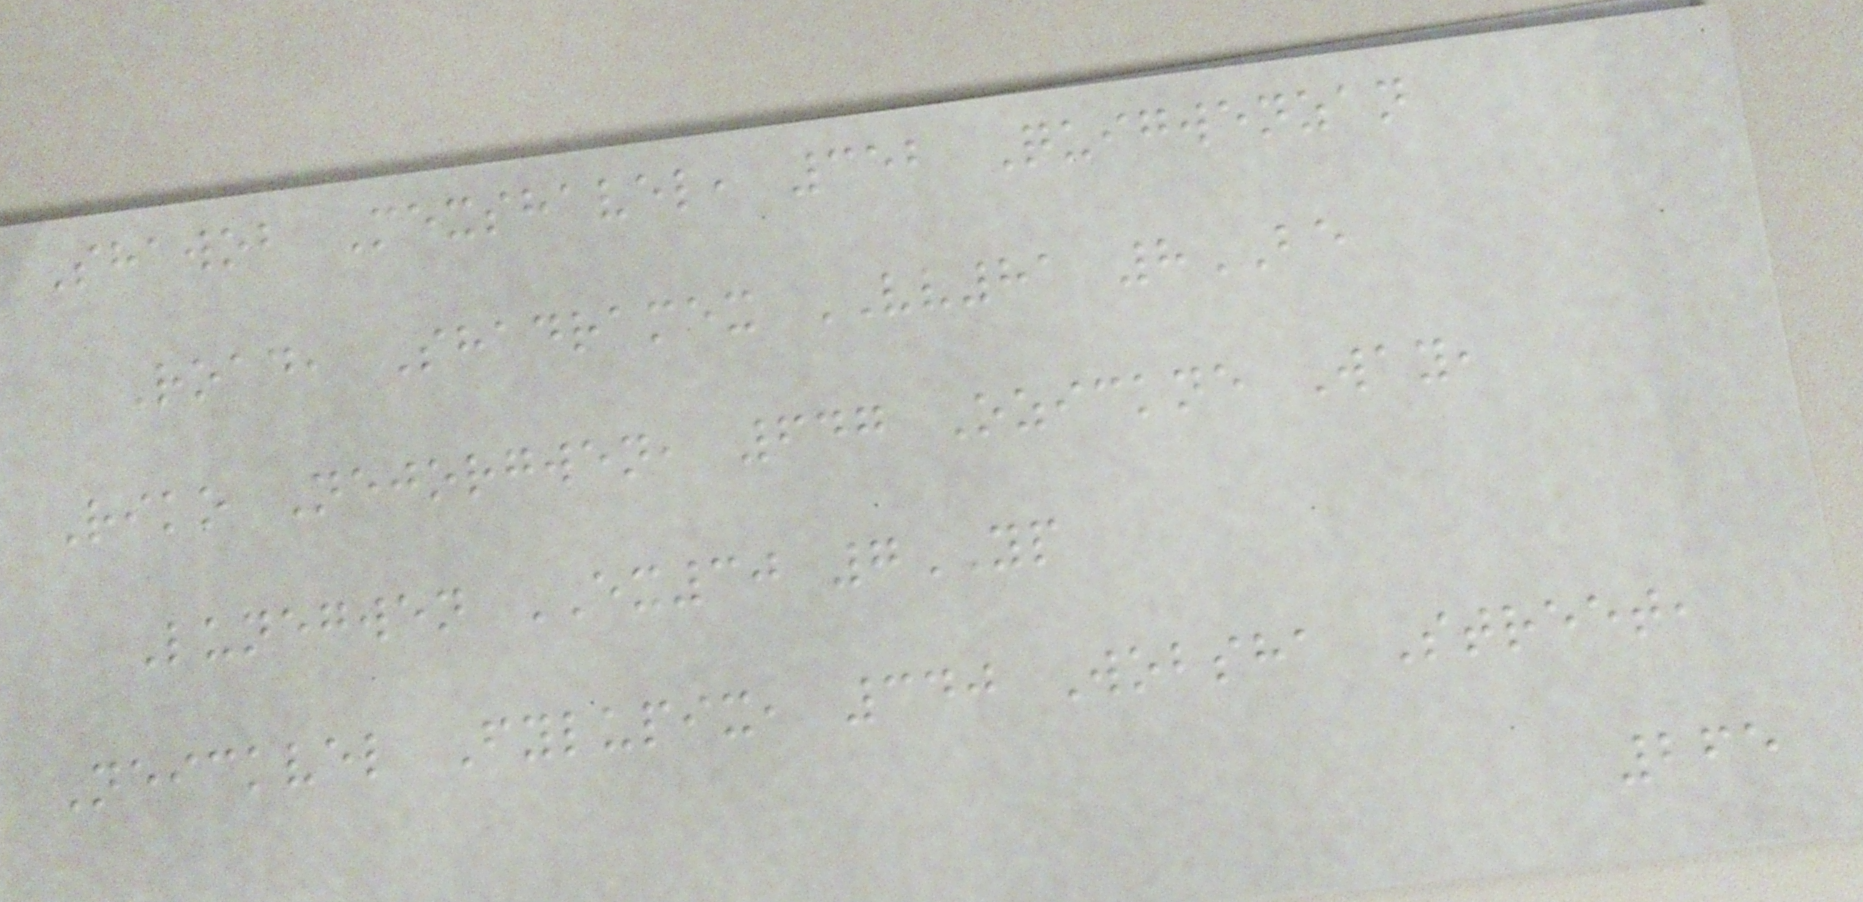Shawob Mexshavel, 352 Quigwenzan
Road, Shadramex VV81 8BE
Riko Nejorgwen, 647 Ozickne Way,
Lunegwen EX30 7YP
Neickvel Fylupix, 340 Wobsha Street,
265
